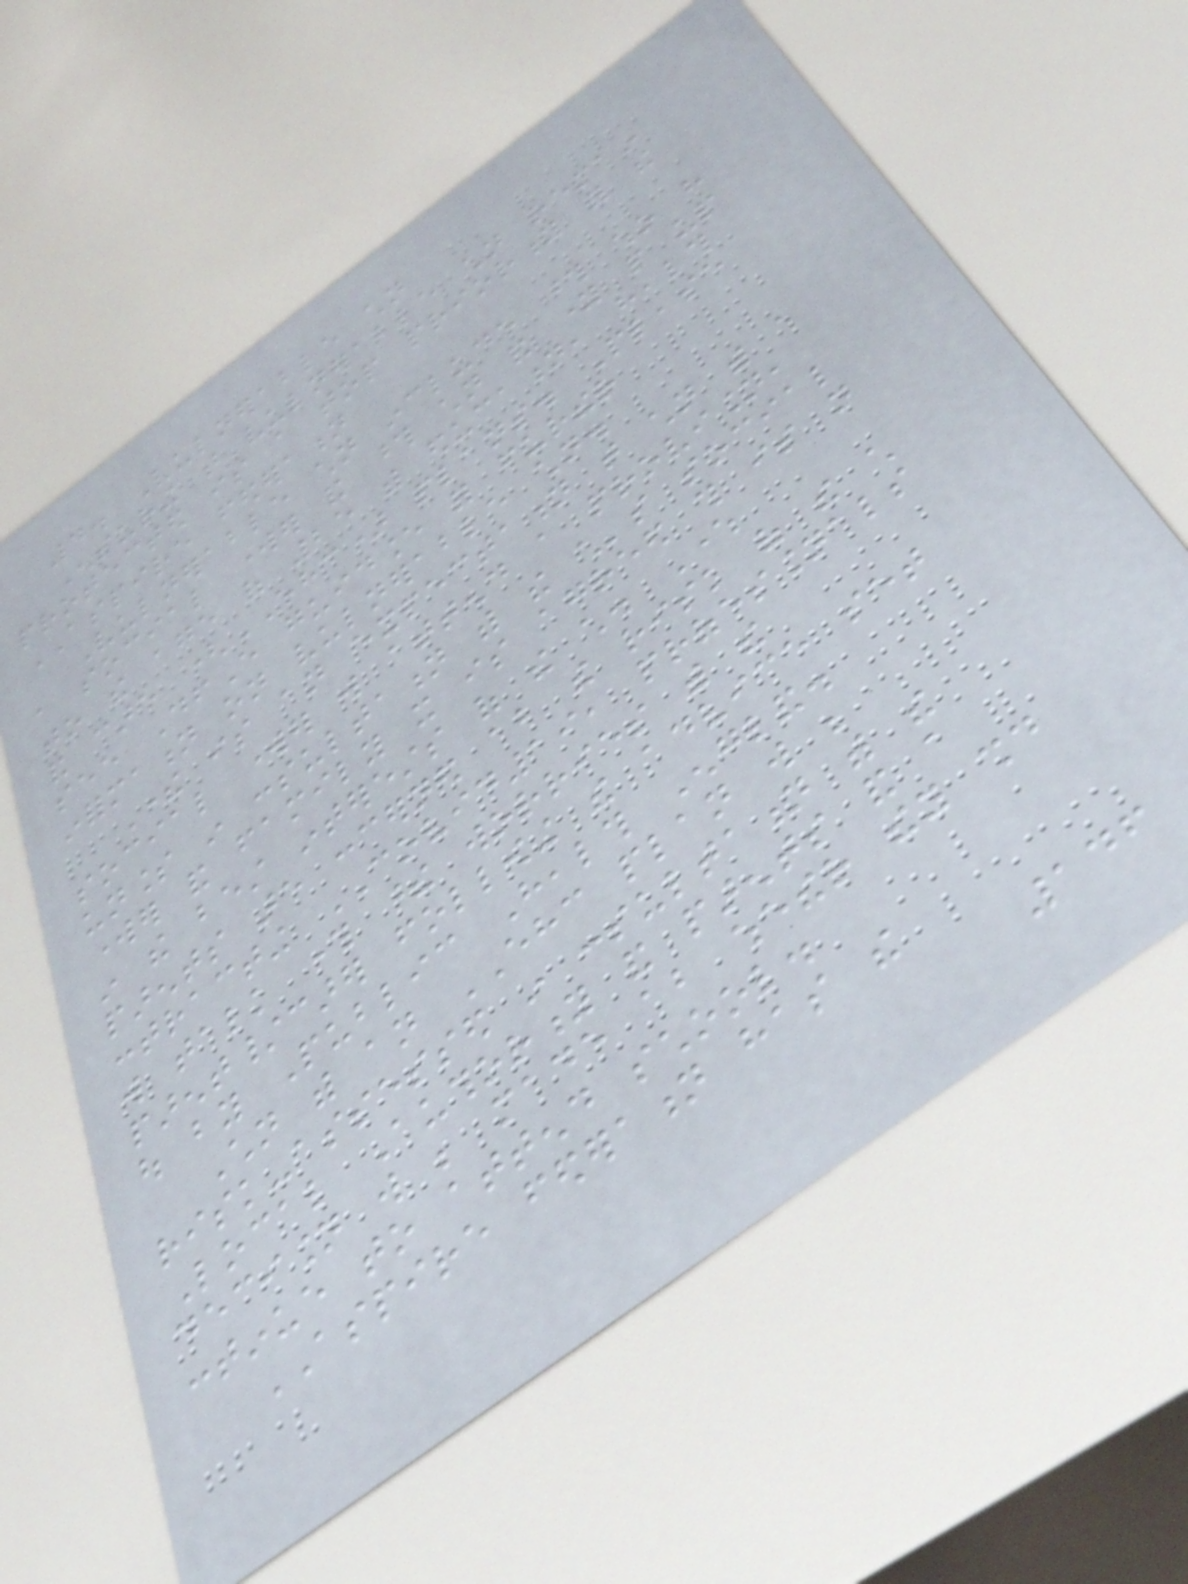4. Vulnerable children
Ensuring that vulnerable children remain
protected is a top priority for the
ASPIRE federation
Vulnerable children include those who have
a social worker and those children and young people up
to the age of 25 with education, health
and care (EHC) plans. Please
see DfE guidance for further
information on vulnerable children.
There is an expectation that children with a
social worker will attend a provision,
unless in consultation with the child's social
worker and family it is agreed this is not
in the best interests of the child. Where
parents are concerned about the risk of the child
contracting COVID19, professionals
will talk through these worries with the
parent/carer following the advice set
out by Public Health England.
Children with an EHC plan will be
risk-assessed in consultation with the
Local Authority and parents and a
decision will be made about whether they should
continue to attend school.
ASPIRE federation has the
146
